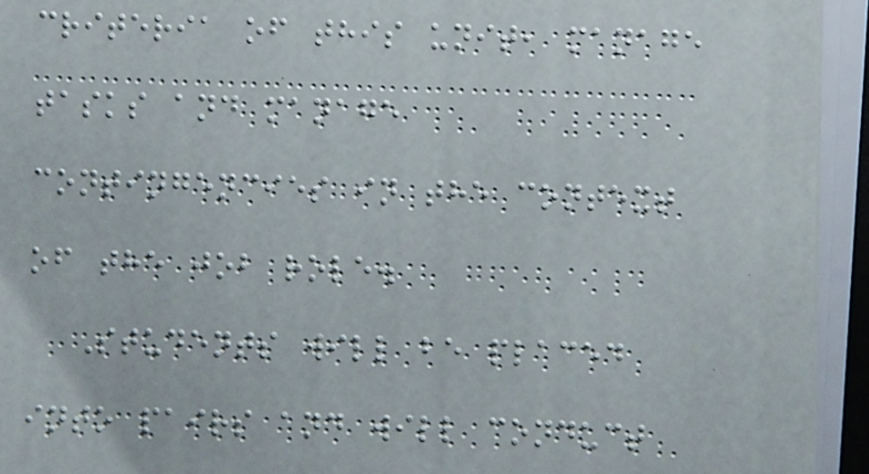criteria of this unit, manage
tasks and manage
contingencies in the context
of the job role.
Students will be placed
into pairs and will conduct
